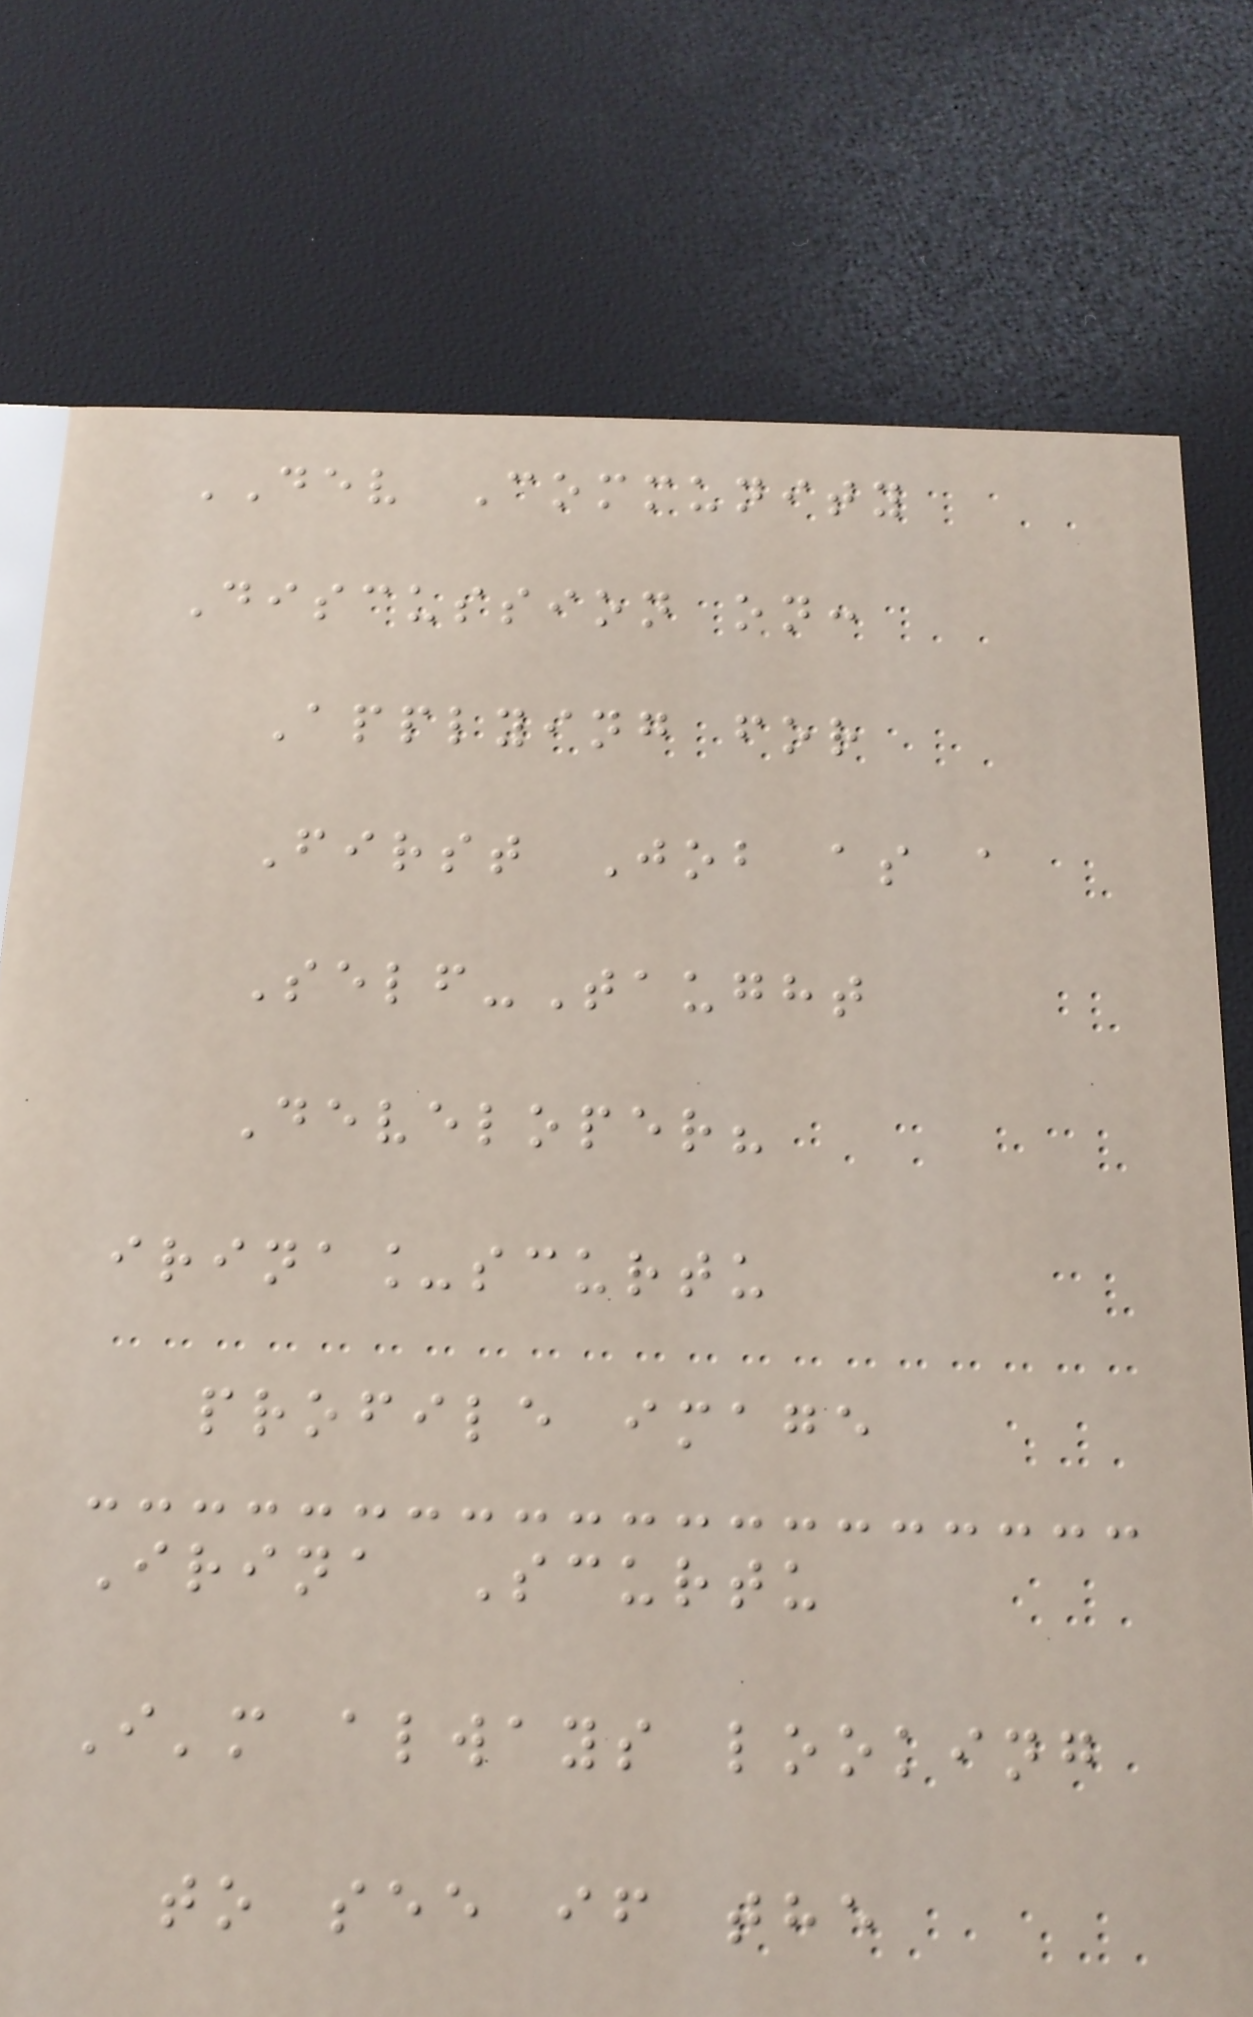DEV Community
Discussion on:
Applying for
First Job as a
Self-Taught
Developer?
irina_scurtu
profile image
Irina Scurtu
I'm always looking
to see if the
